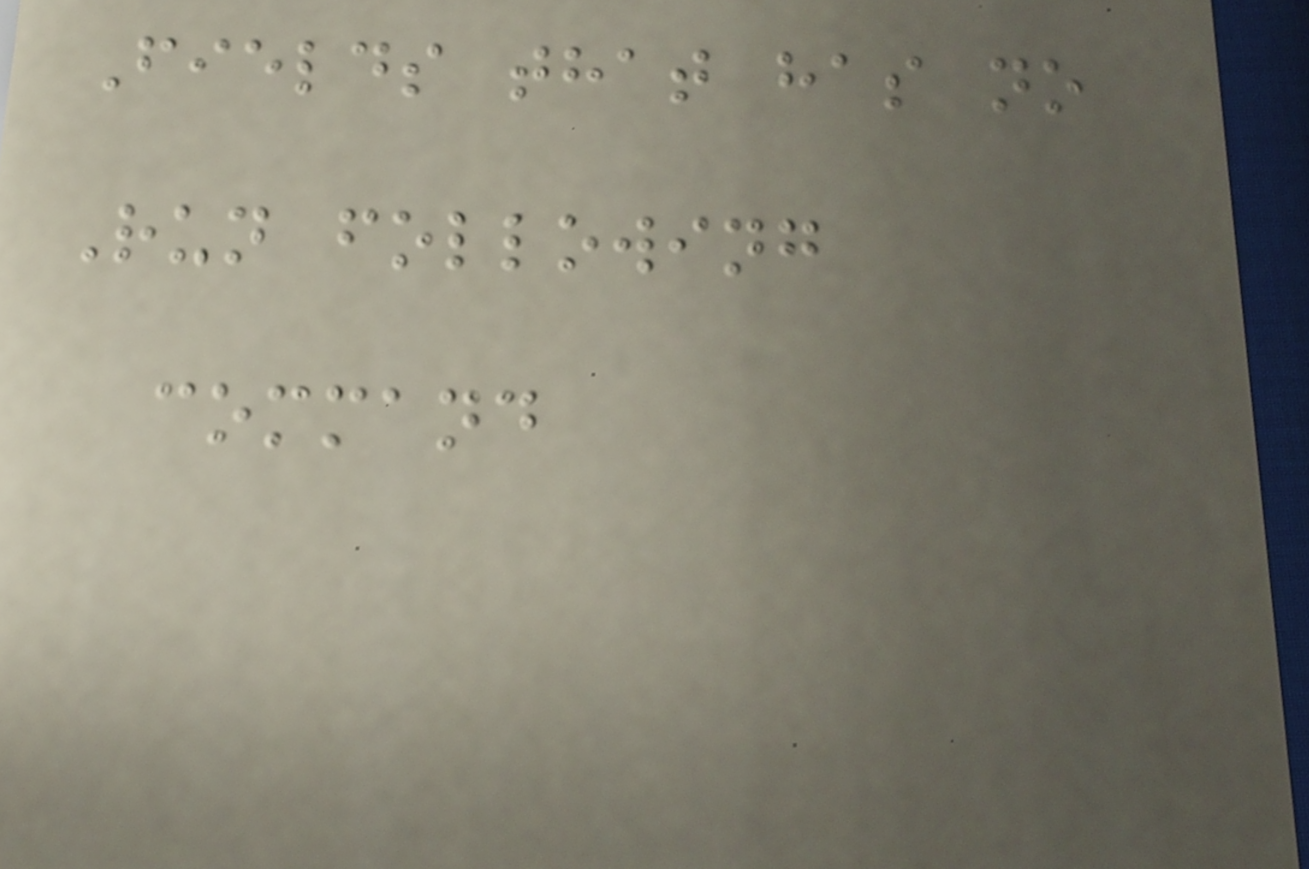Fields that has no
Run following
command
